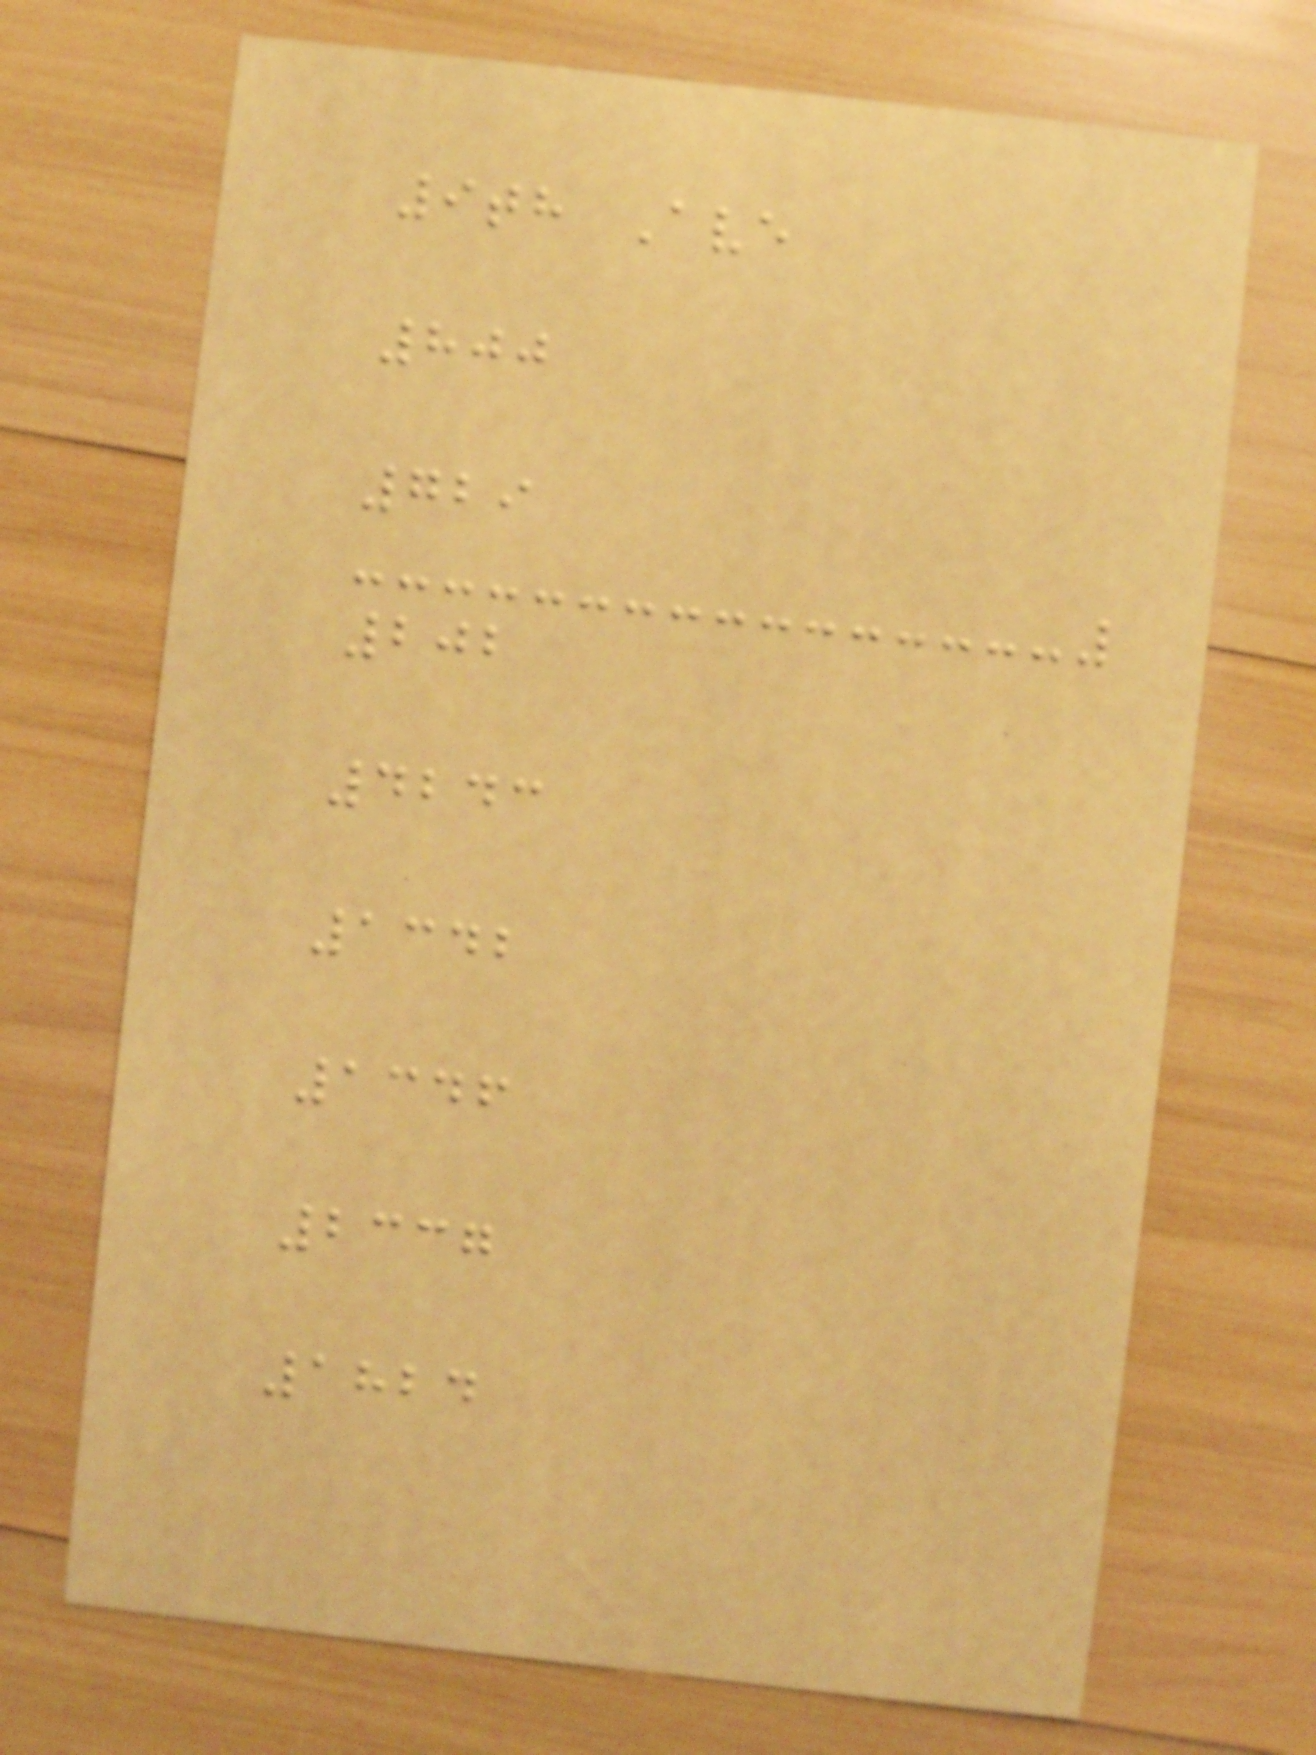9th Ave
800
729
202
4243
1342
1346
2337
1824
